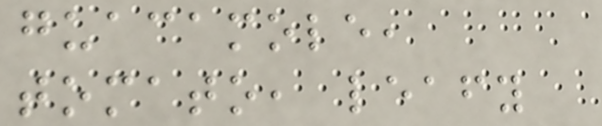guacamole,
tomato, leafy
